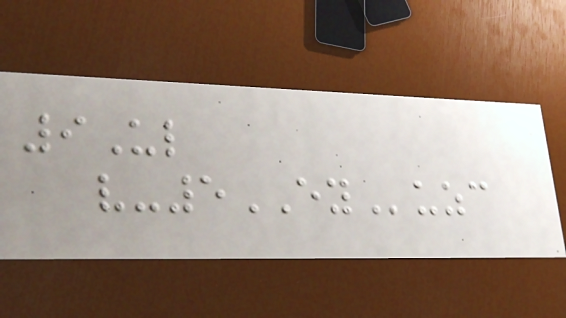9Ul
v-5EYuzc
